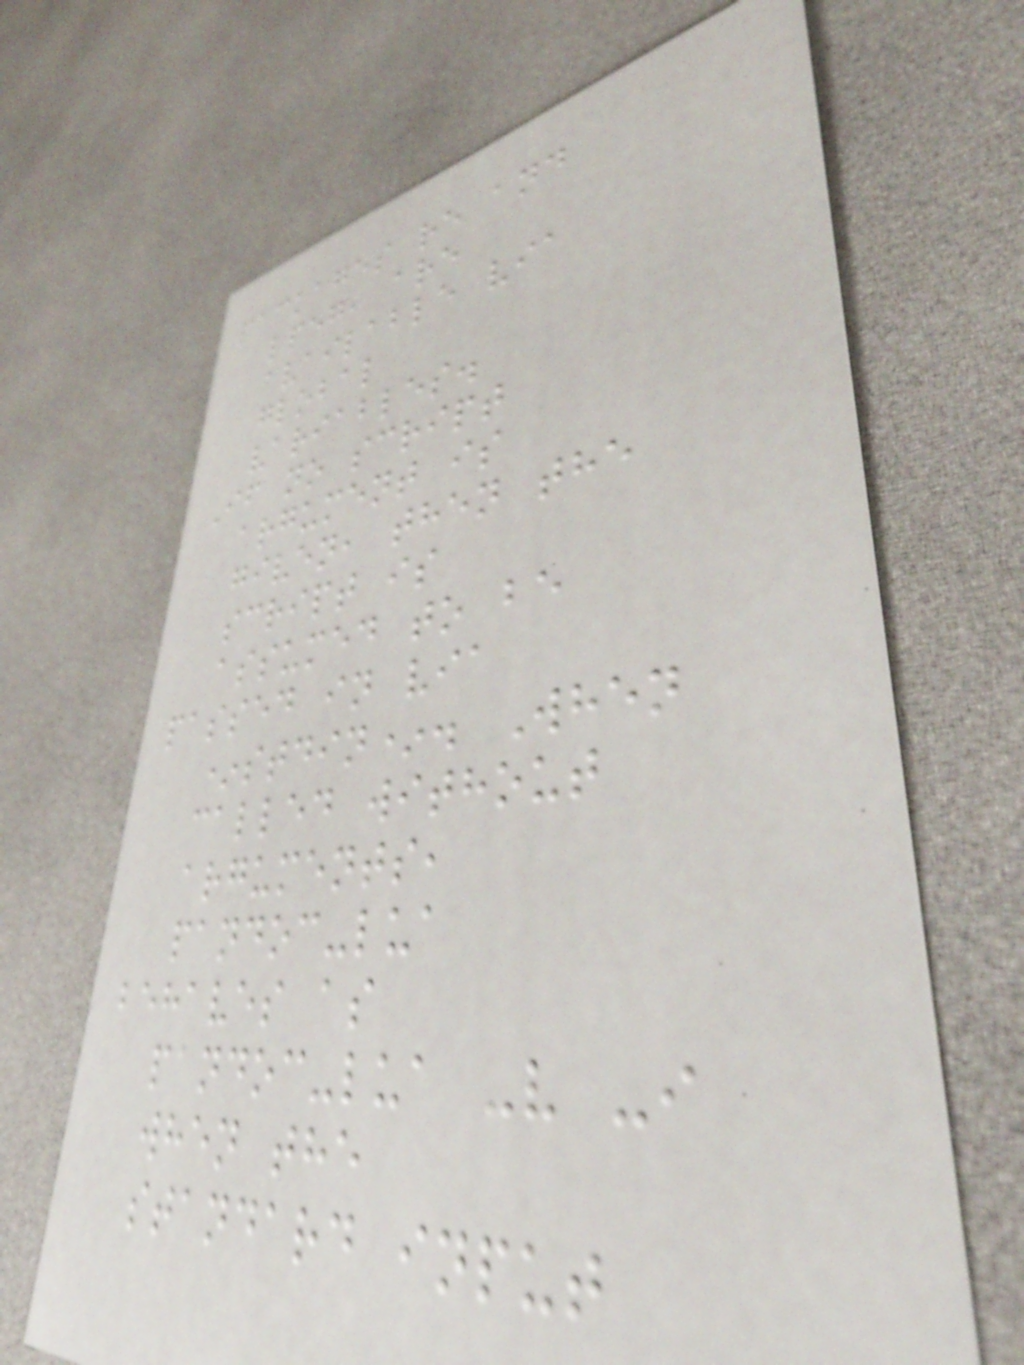packages re and
lpeg, are
available via
global
variables.
If no script
argument is
given, then the
script is
assumed to be
passed in via
*stdin*. When
called without
arguments,
pandoc-lua
behaves as
pandoc-lua -v -i
when the
standard input
